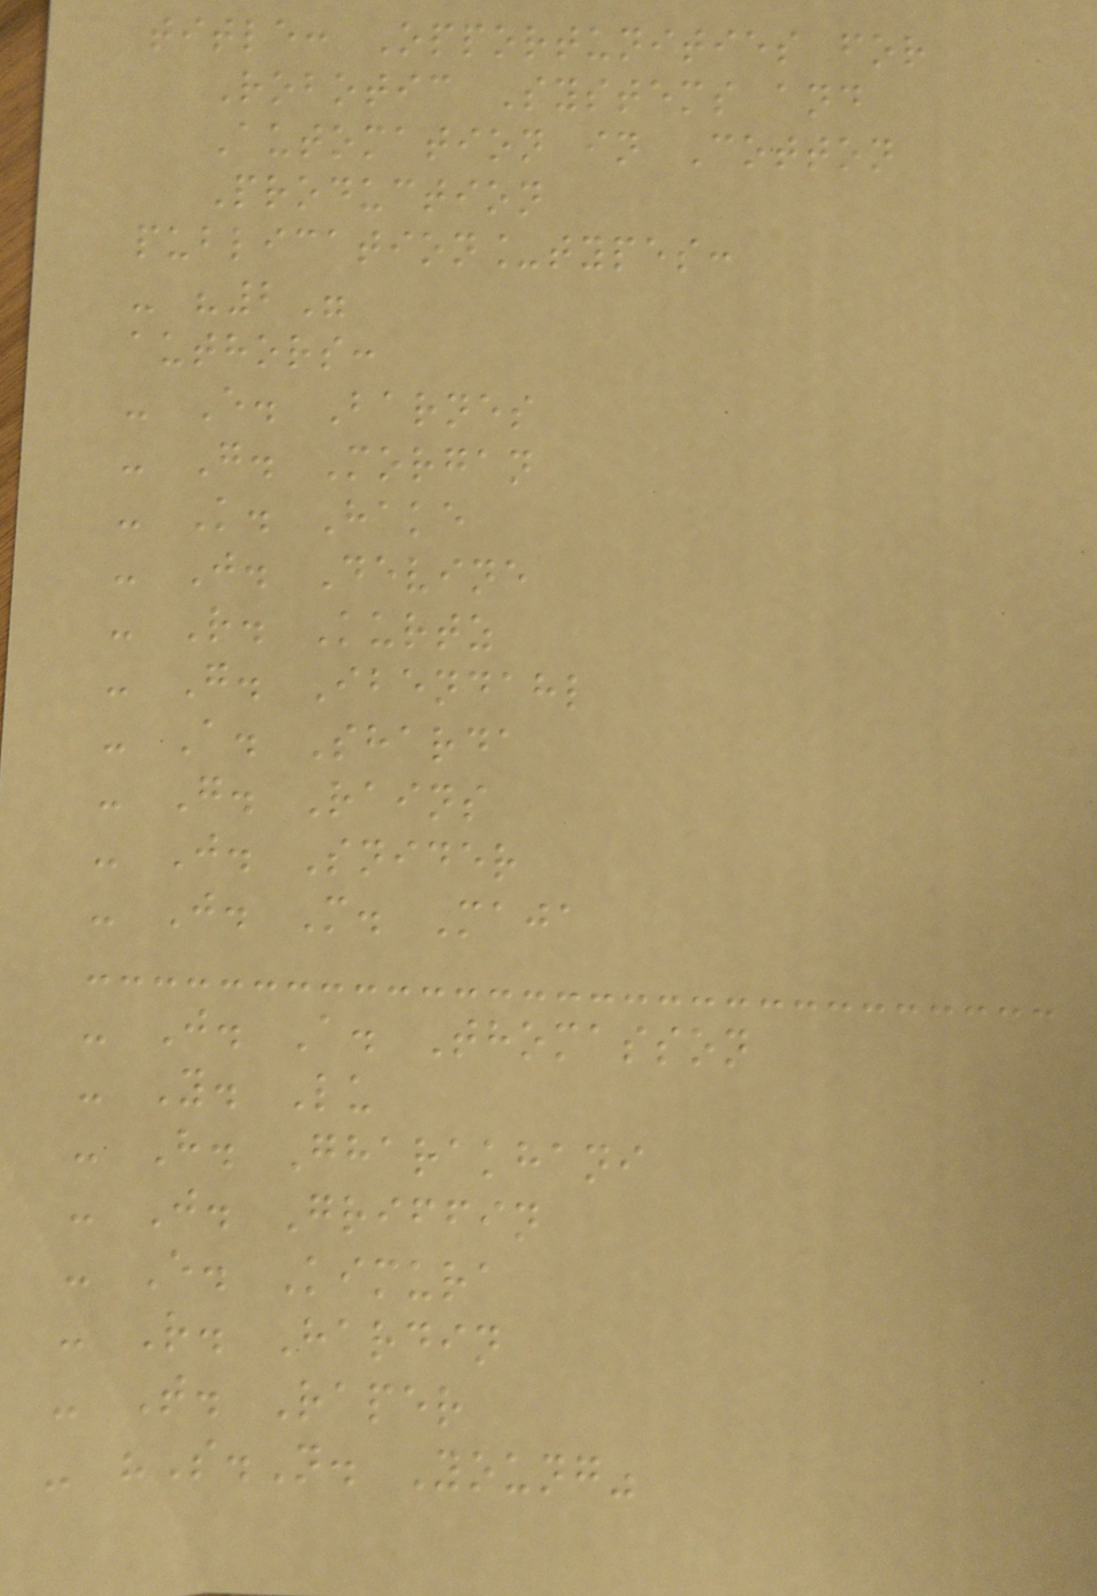title: Opportunities for
Robotic Systems and
Automation in Cotton
Production
publication_types:
- "2"
authors:
- E. Barnes
- G. Morgan
- K. Hake
- J. Devine
- R. Kurtz
- G. Ibendahl
- A. Sharda
- G. Rains
- J. Snider
- J. M. Maja
- J. A. Thomasson
- Y. Lu
- H. Gharakhani
- J. Griffin
- E. Kimura
- R. Hardin
- T. Raper
- "S.N. Young"
